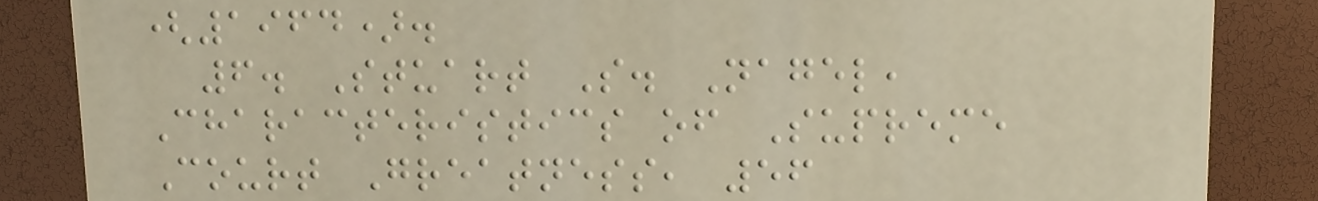(1964).
6. Stuart S. Nagel,
Characteristics of Supreme
Court Greatness, 56
